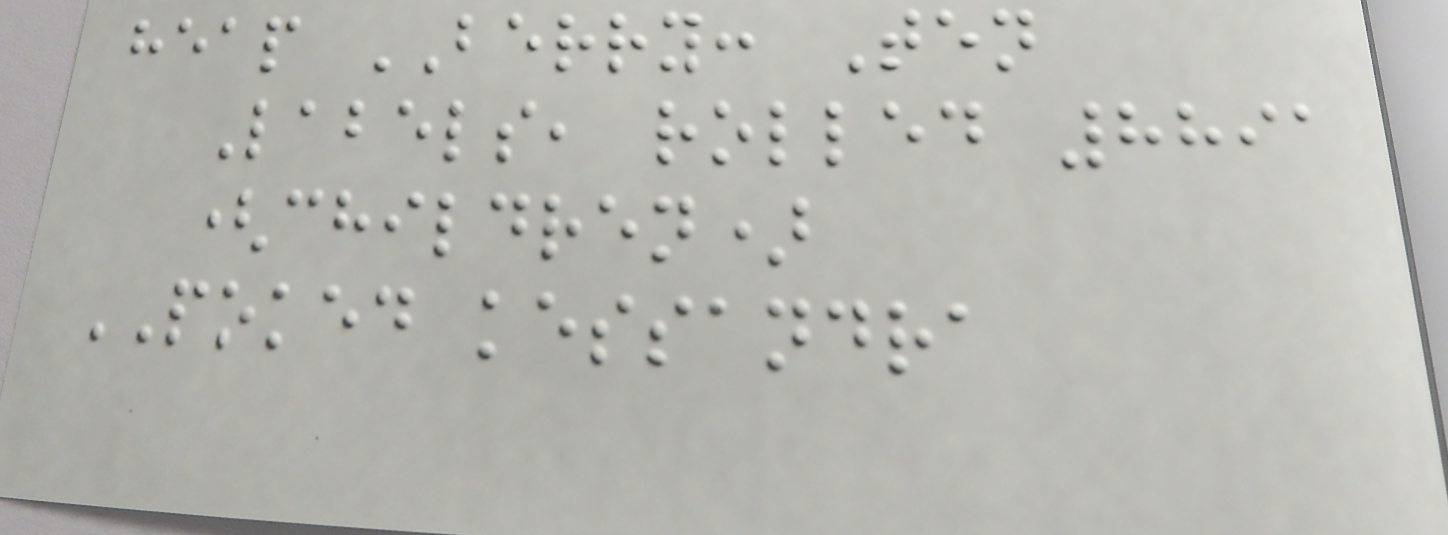heap BERRY: Ten
Labels, rolled 8891
(children)
POKED kessandra
